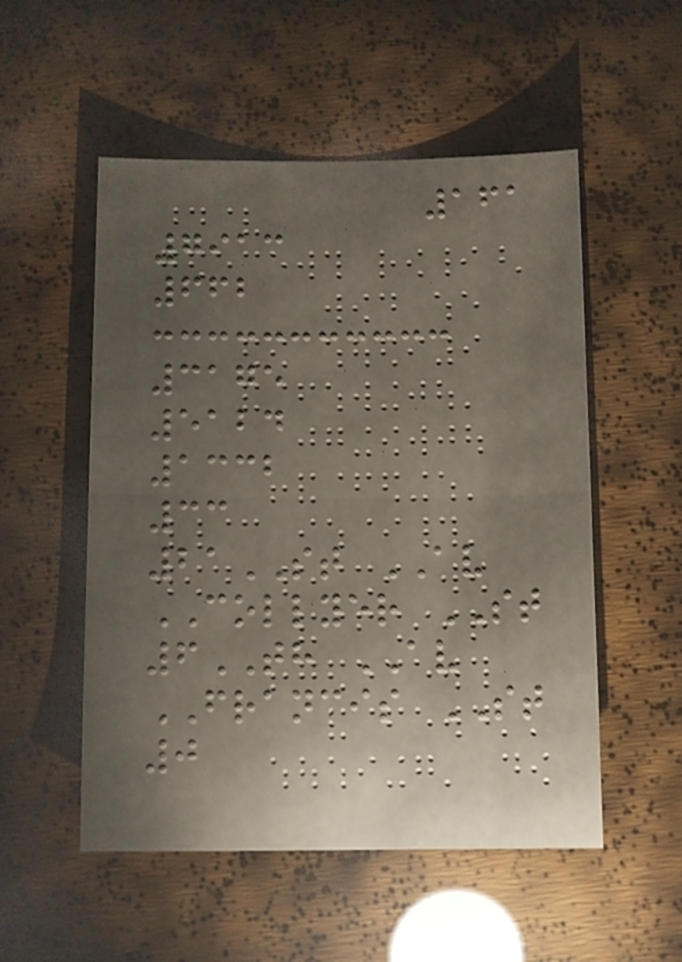161
7913
662
3175
5124
1332
33
21ST AV
COLLYER ST
6TH AV
FRANCIS ST
0
